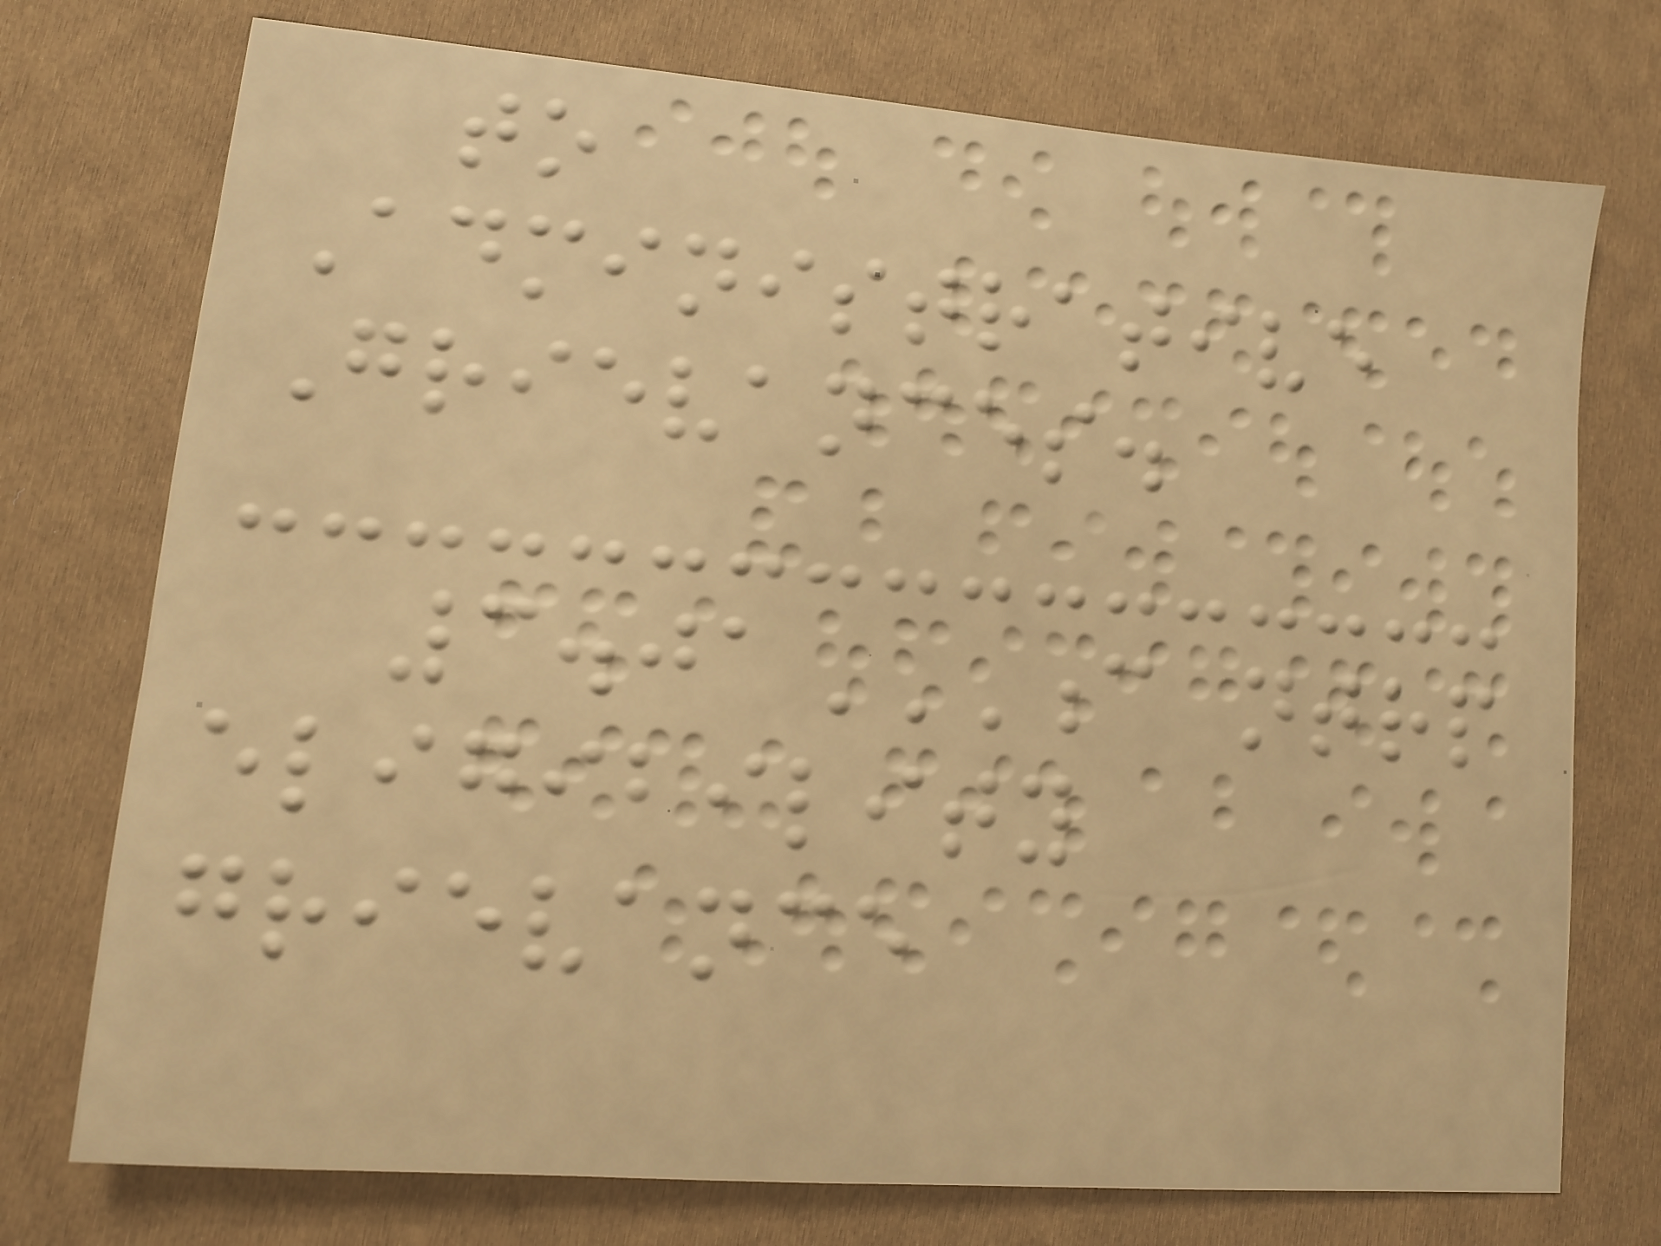to
Administrative
Grievances.
3.01C NTRP
ELIGIBILITY
GRIEVANCE
